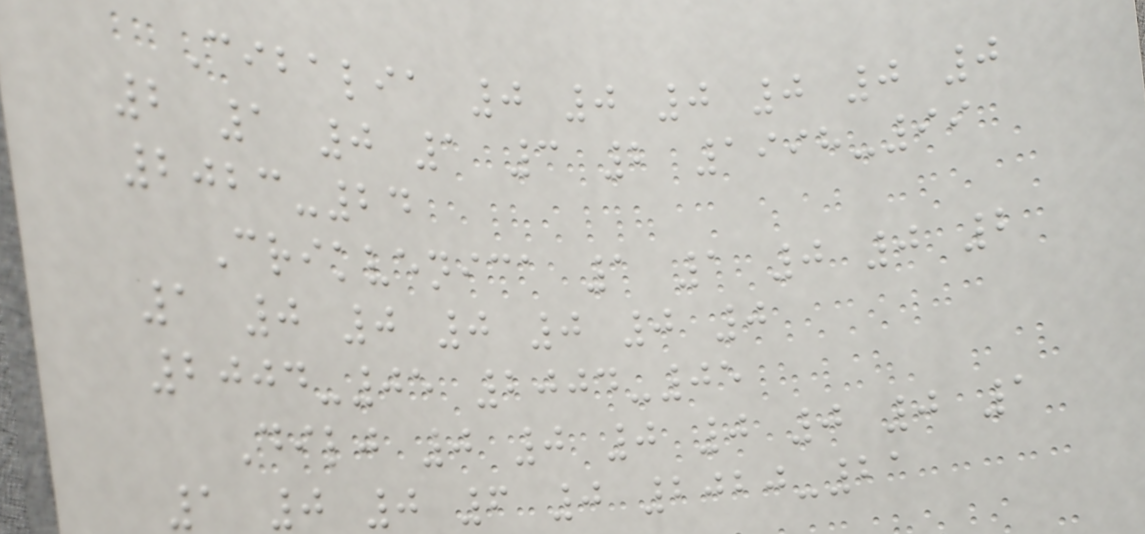Cibalia 0 0 0 0 0 0
2 1 0 1 3 2 1998-99
2023-24
Crikvenica 1 1 0 0 2
1 0 0 0 0 0 0
2004-05 2004-05
Dilj 0 0 0 0 0 0 1
1 0 0 6 0 2020-21
